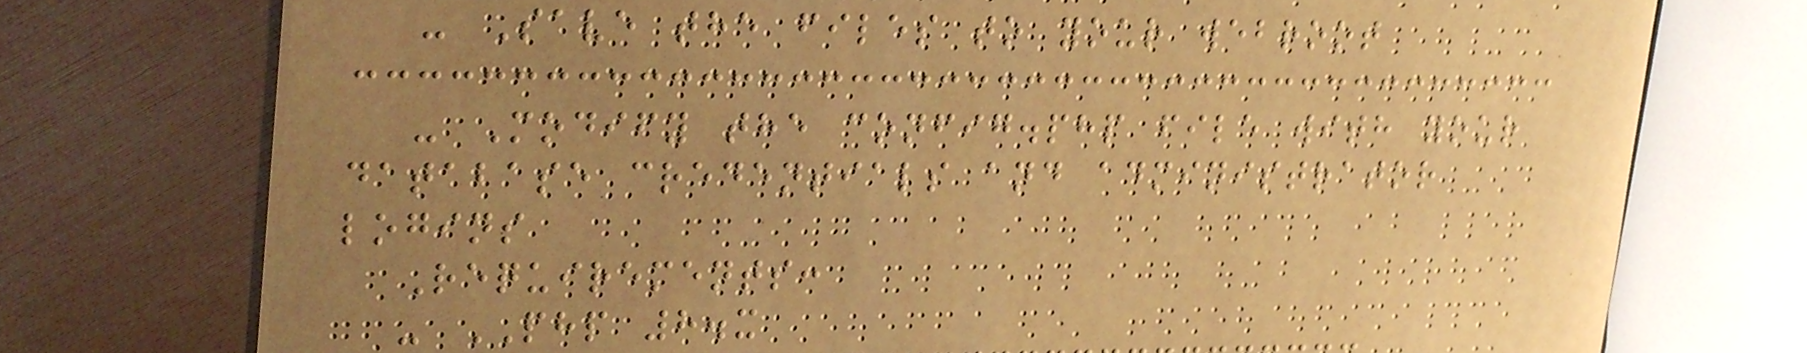- Save the files to your webroot
- Modify the config.php file with your
database credentials and administrator
logins
Requirements:
- PHP 8.x
